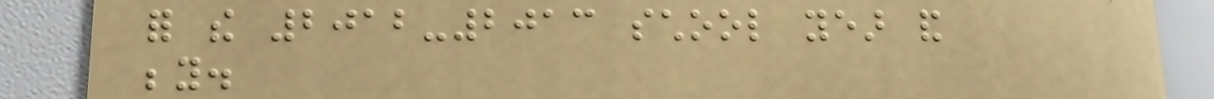for the 2012-2013 school year and
beyond.
